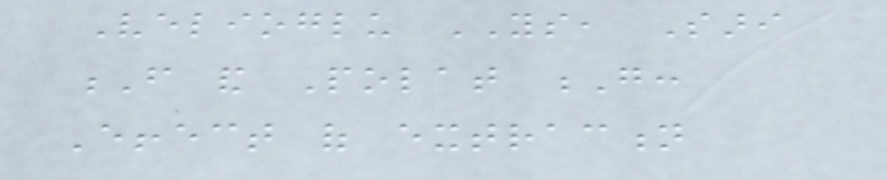Velioglu YS, Sari
F and Polat G:
Effect of extraction
